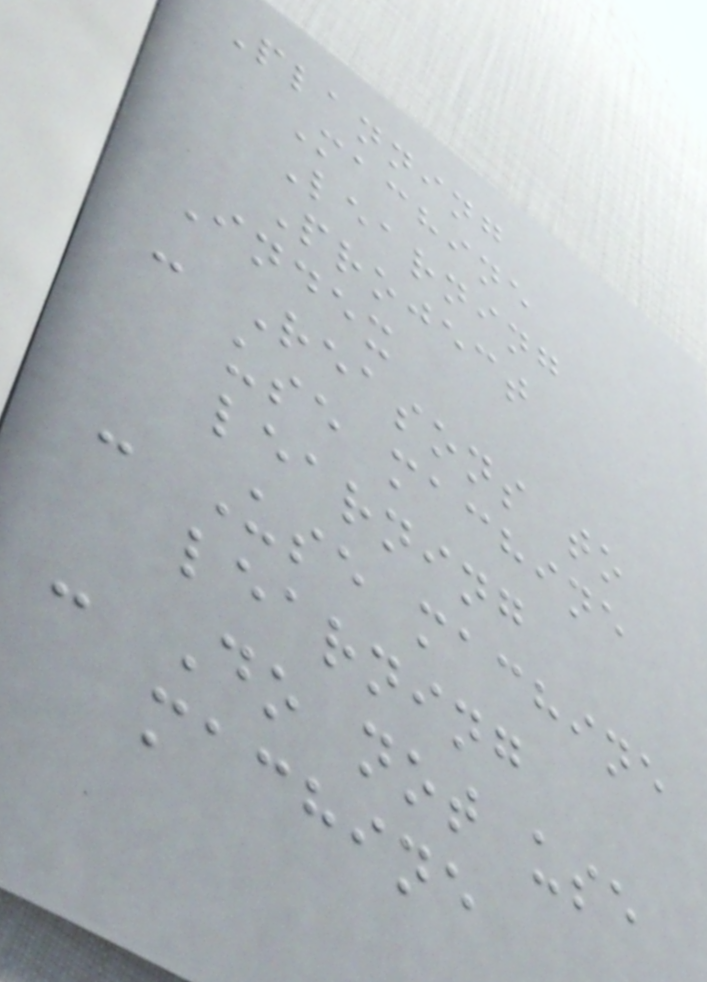Planning
Machine
Learning
Project
Index
- Reasons to
use machine
learning
- Use machine
learning
- Do not use
machine
